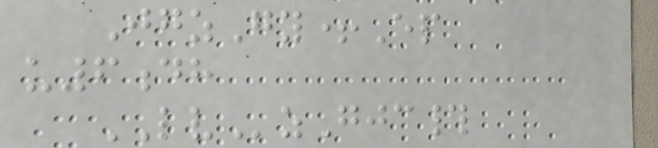JgzGy+Ep
u6dh
LVzGjc#
